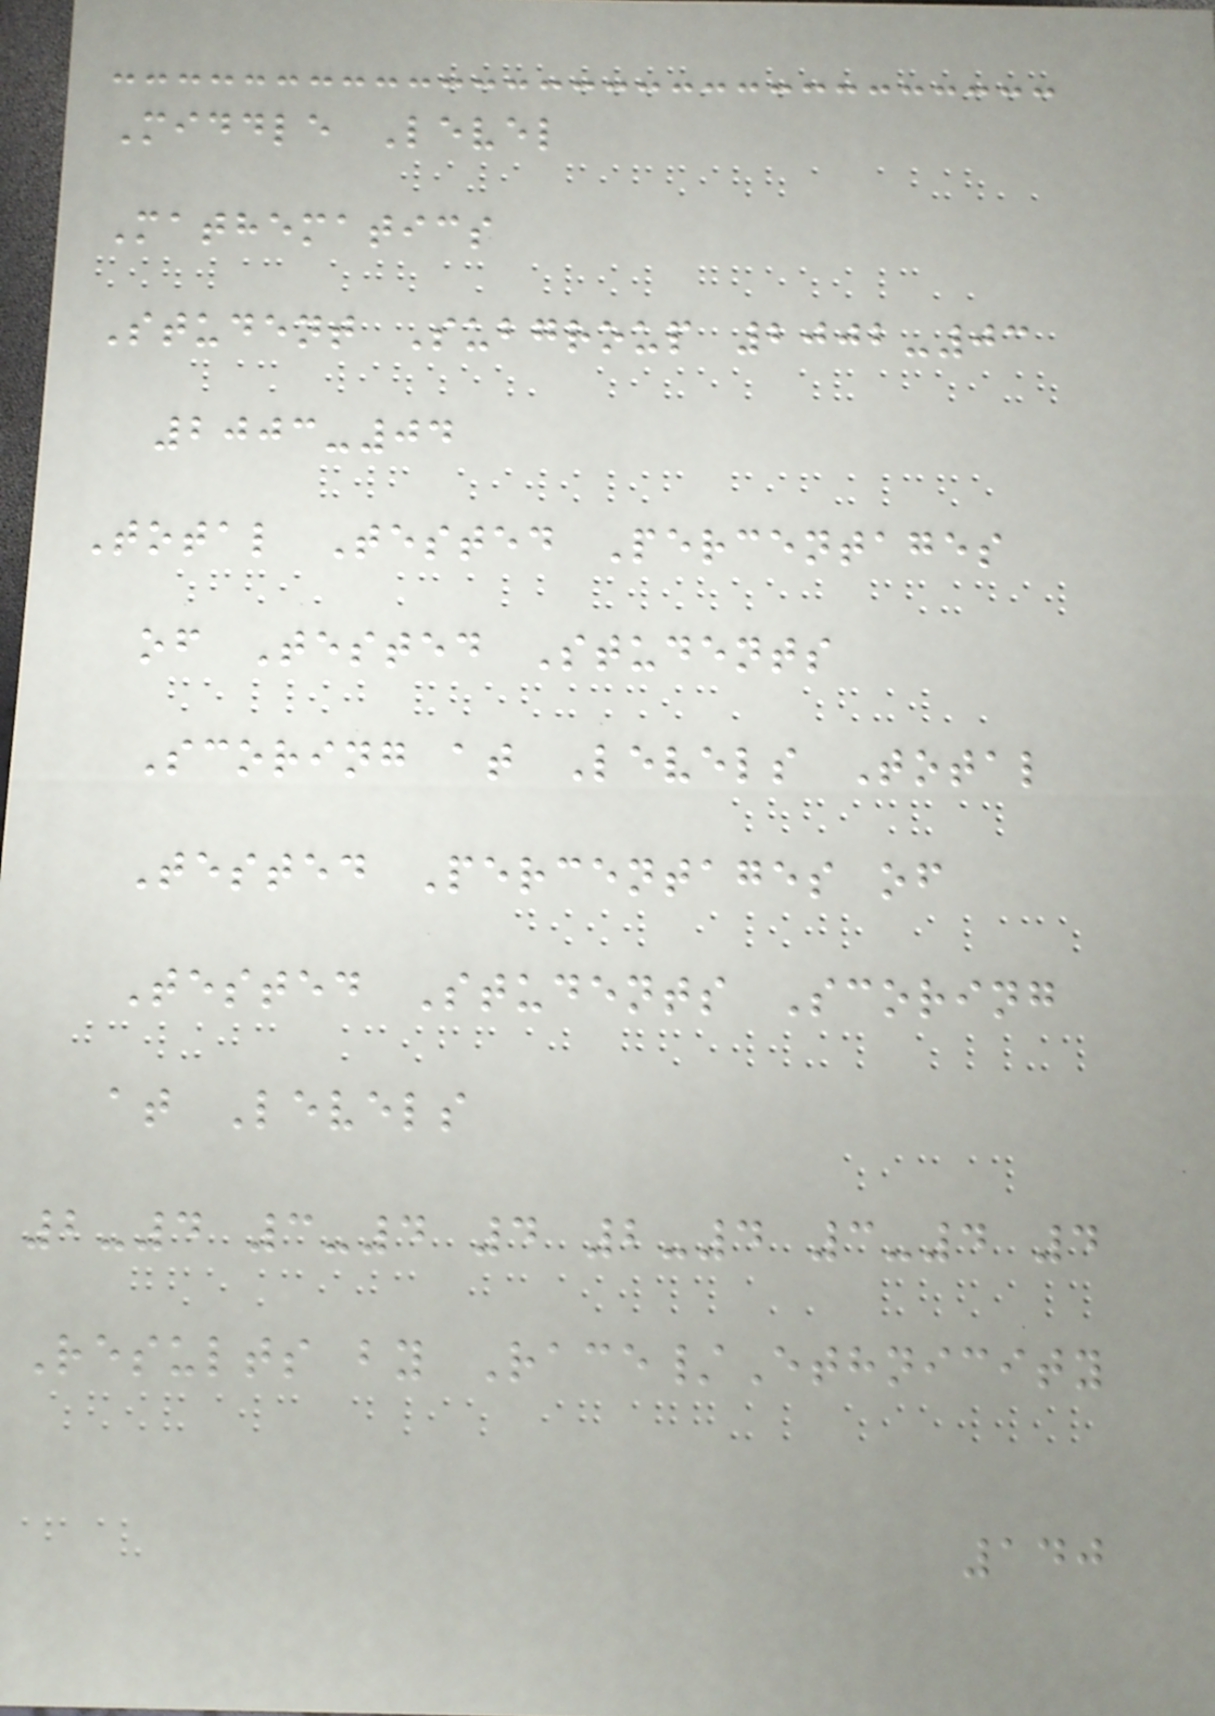Middle Level
Mathematics
Student Subgroup 2002-03
2003-04
Total Tested Percentages
of Tested Students
Scoring at Levels Total
Tested Percentages of
Tested Students Scoring
at Levels
2-4 3-4 4 2-4 3-4 4
Results by Race/Ethnicity
140
